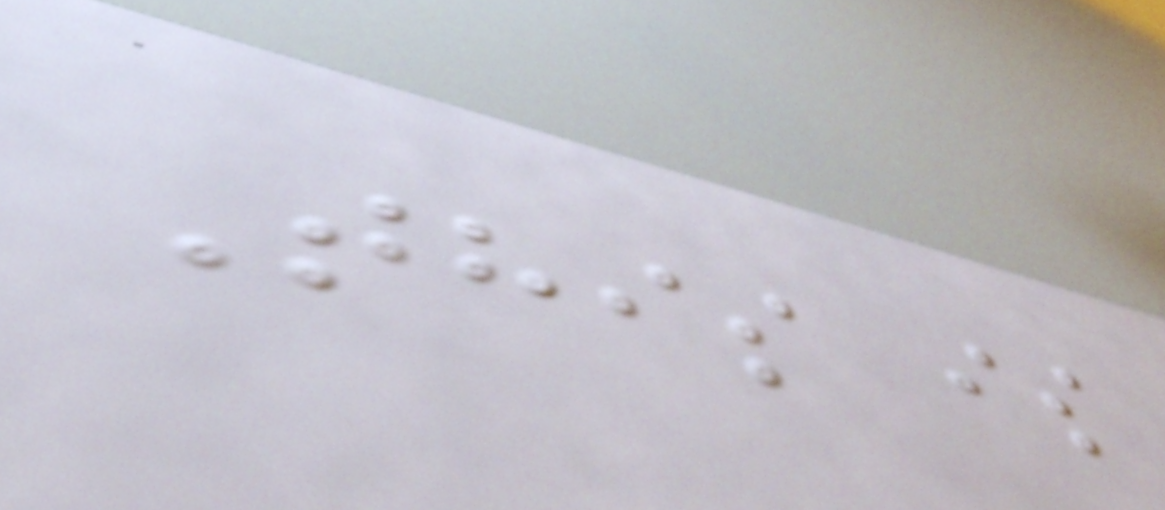This is
